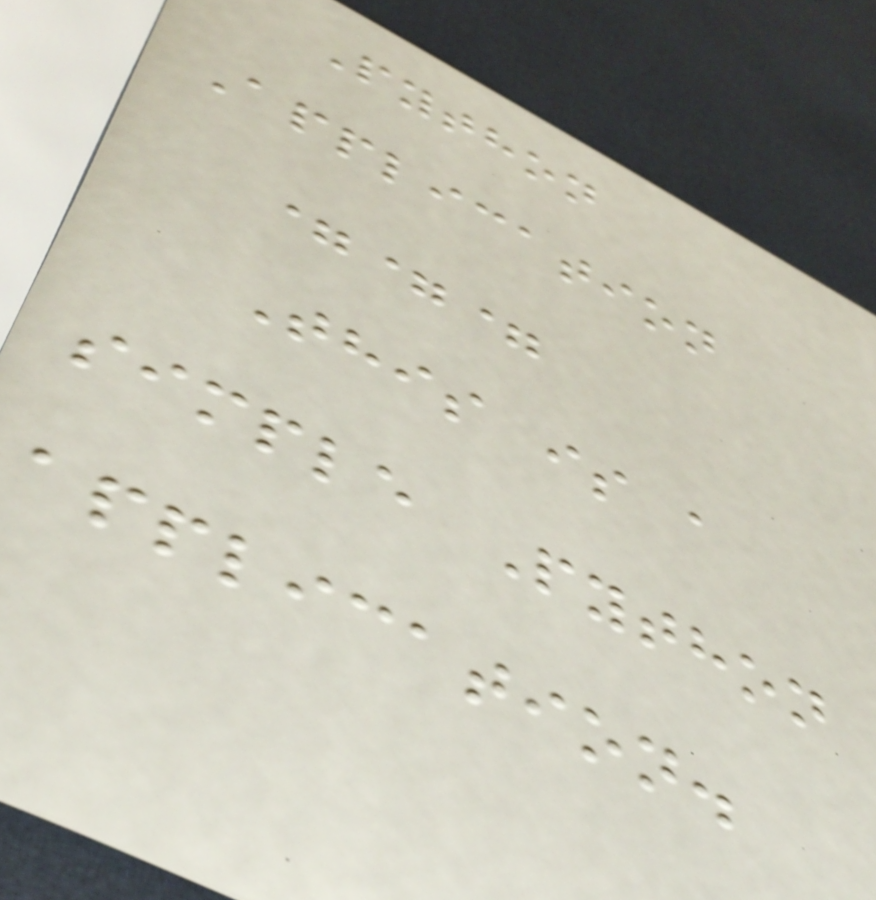Python
Application
===
This is a
simple Python
application.
